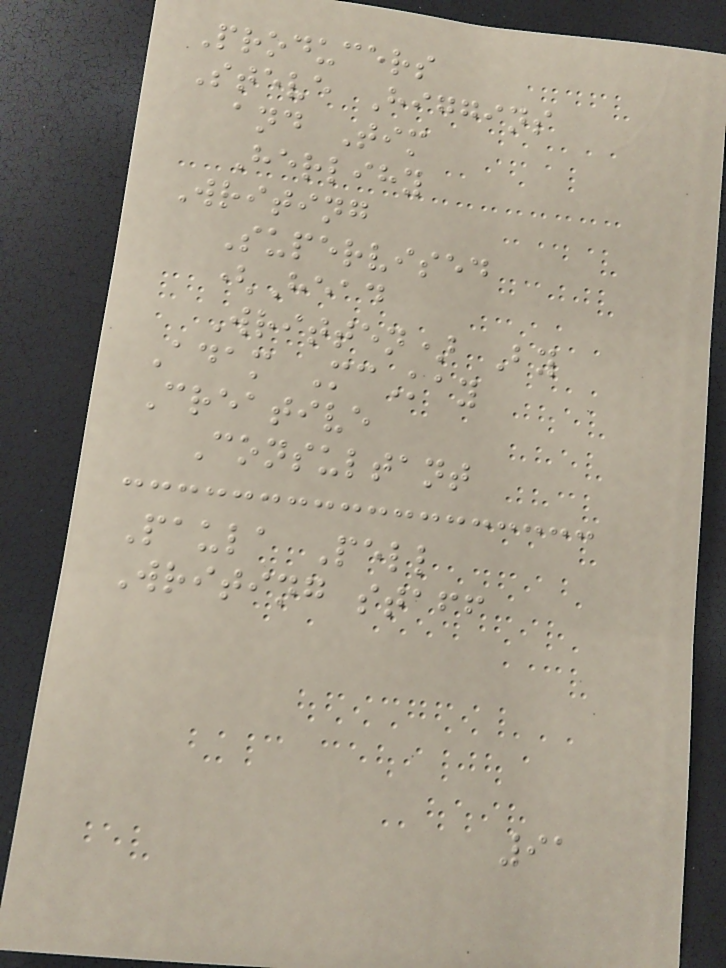Producers
Steve Higgins
and Tim
Herlihy
Writing
Supervised
(Head
Written) By
Adam McKay
Creative
Consultant
Paula Pell
Writing staff
91
